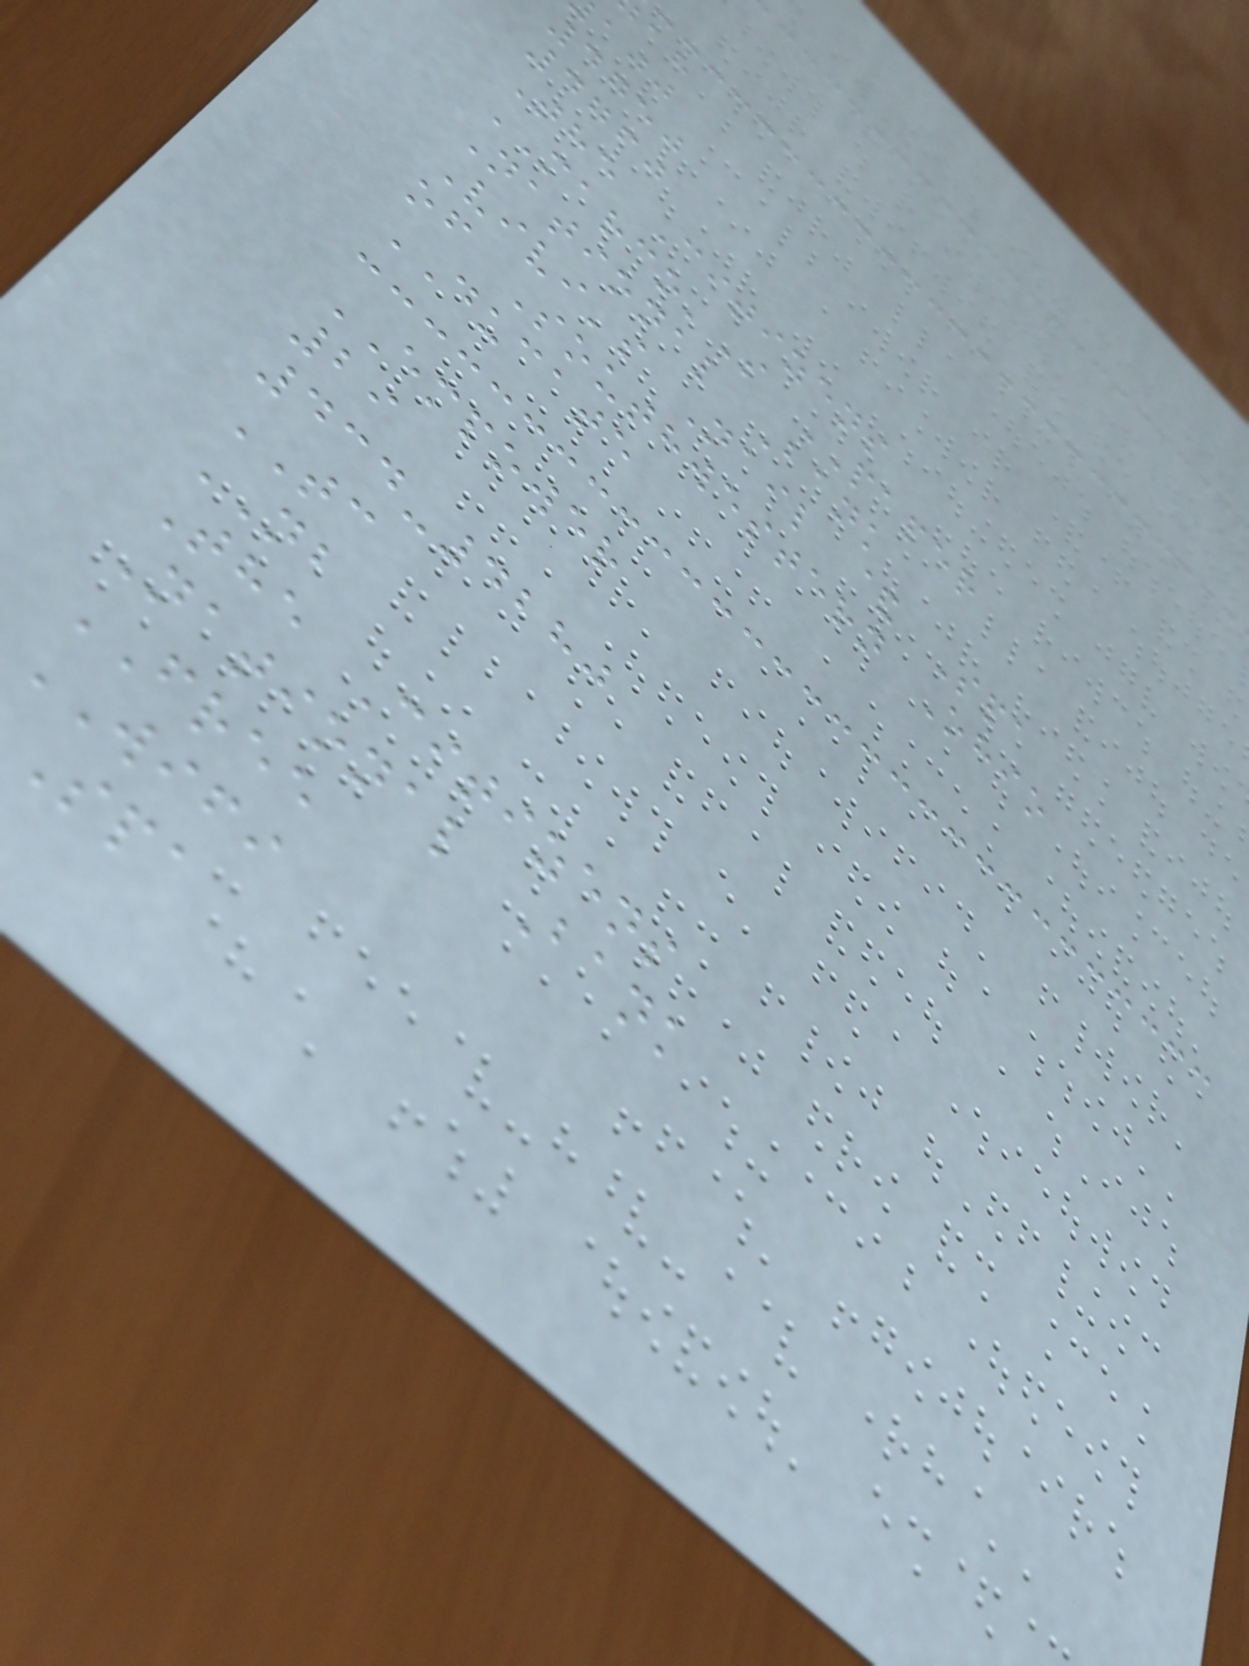4750
4760
The Citizens
MARCO'S PAPER
National Bank
Vivi's Nail & Spa
of Southwestern Ohio
DUCATE
EMPOWER
29
434-4280
TC
NB
The Citizens
National Bank
FREE
WIFI
